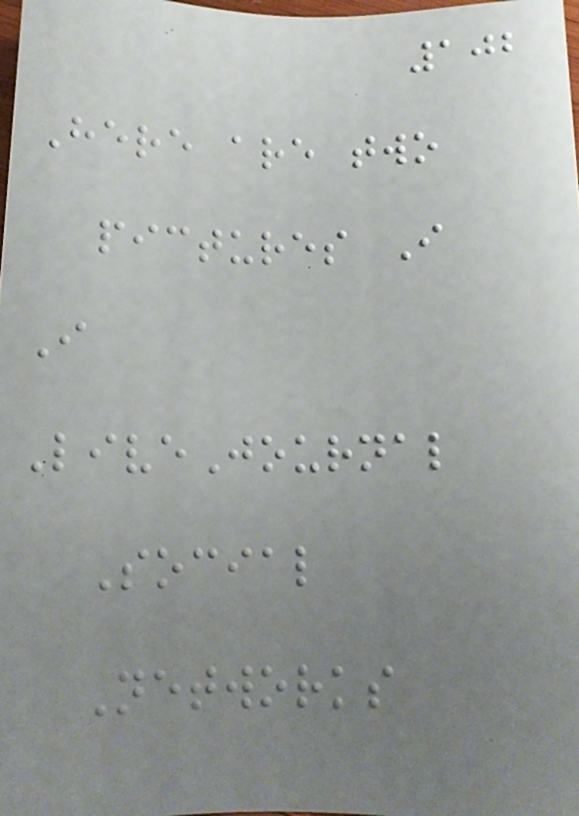102
Here are two
pictures I
I
LiveJournal
Social
Networks
